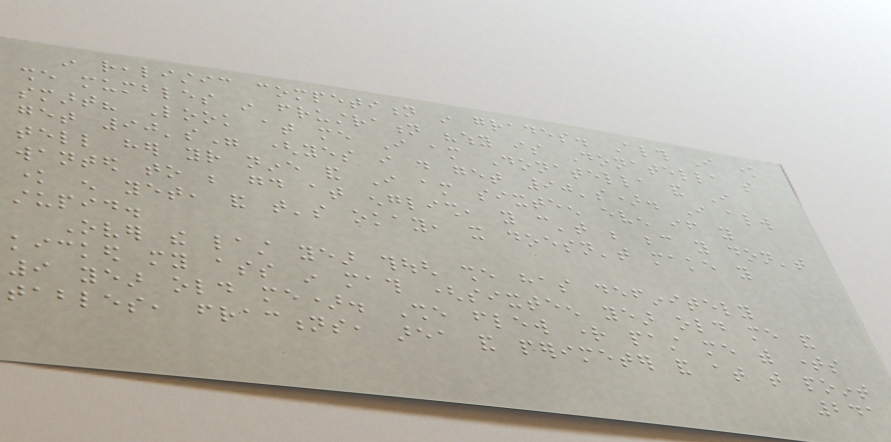in realistic competition in grades. Although I know
she mumbles in frustration "why is Donatella so
smart? Look at me I am Donatella and I
get 90's" (yes i do get 90's). I always
tell her your nine and I am sixteen even if you
wanted to be good at english, you can't be because you don't
know enough yet, and that's okay, it doesn't make you
stupid.
Over the last year though she has definitely
kicked my ass in math (sixteen year old me and
9 year old me). She flew right past me with times
tables, fractions, area and perimeter and at that point
241
